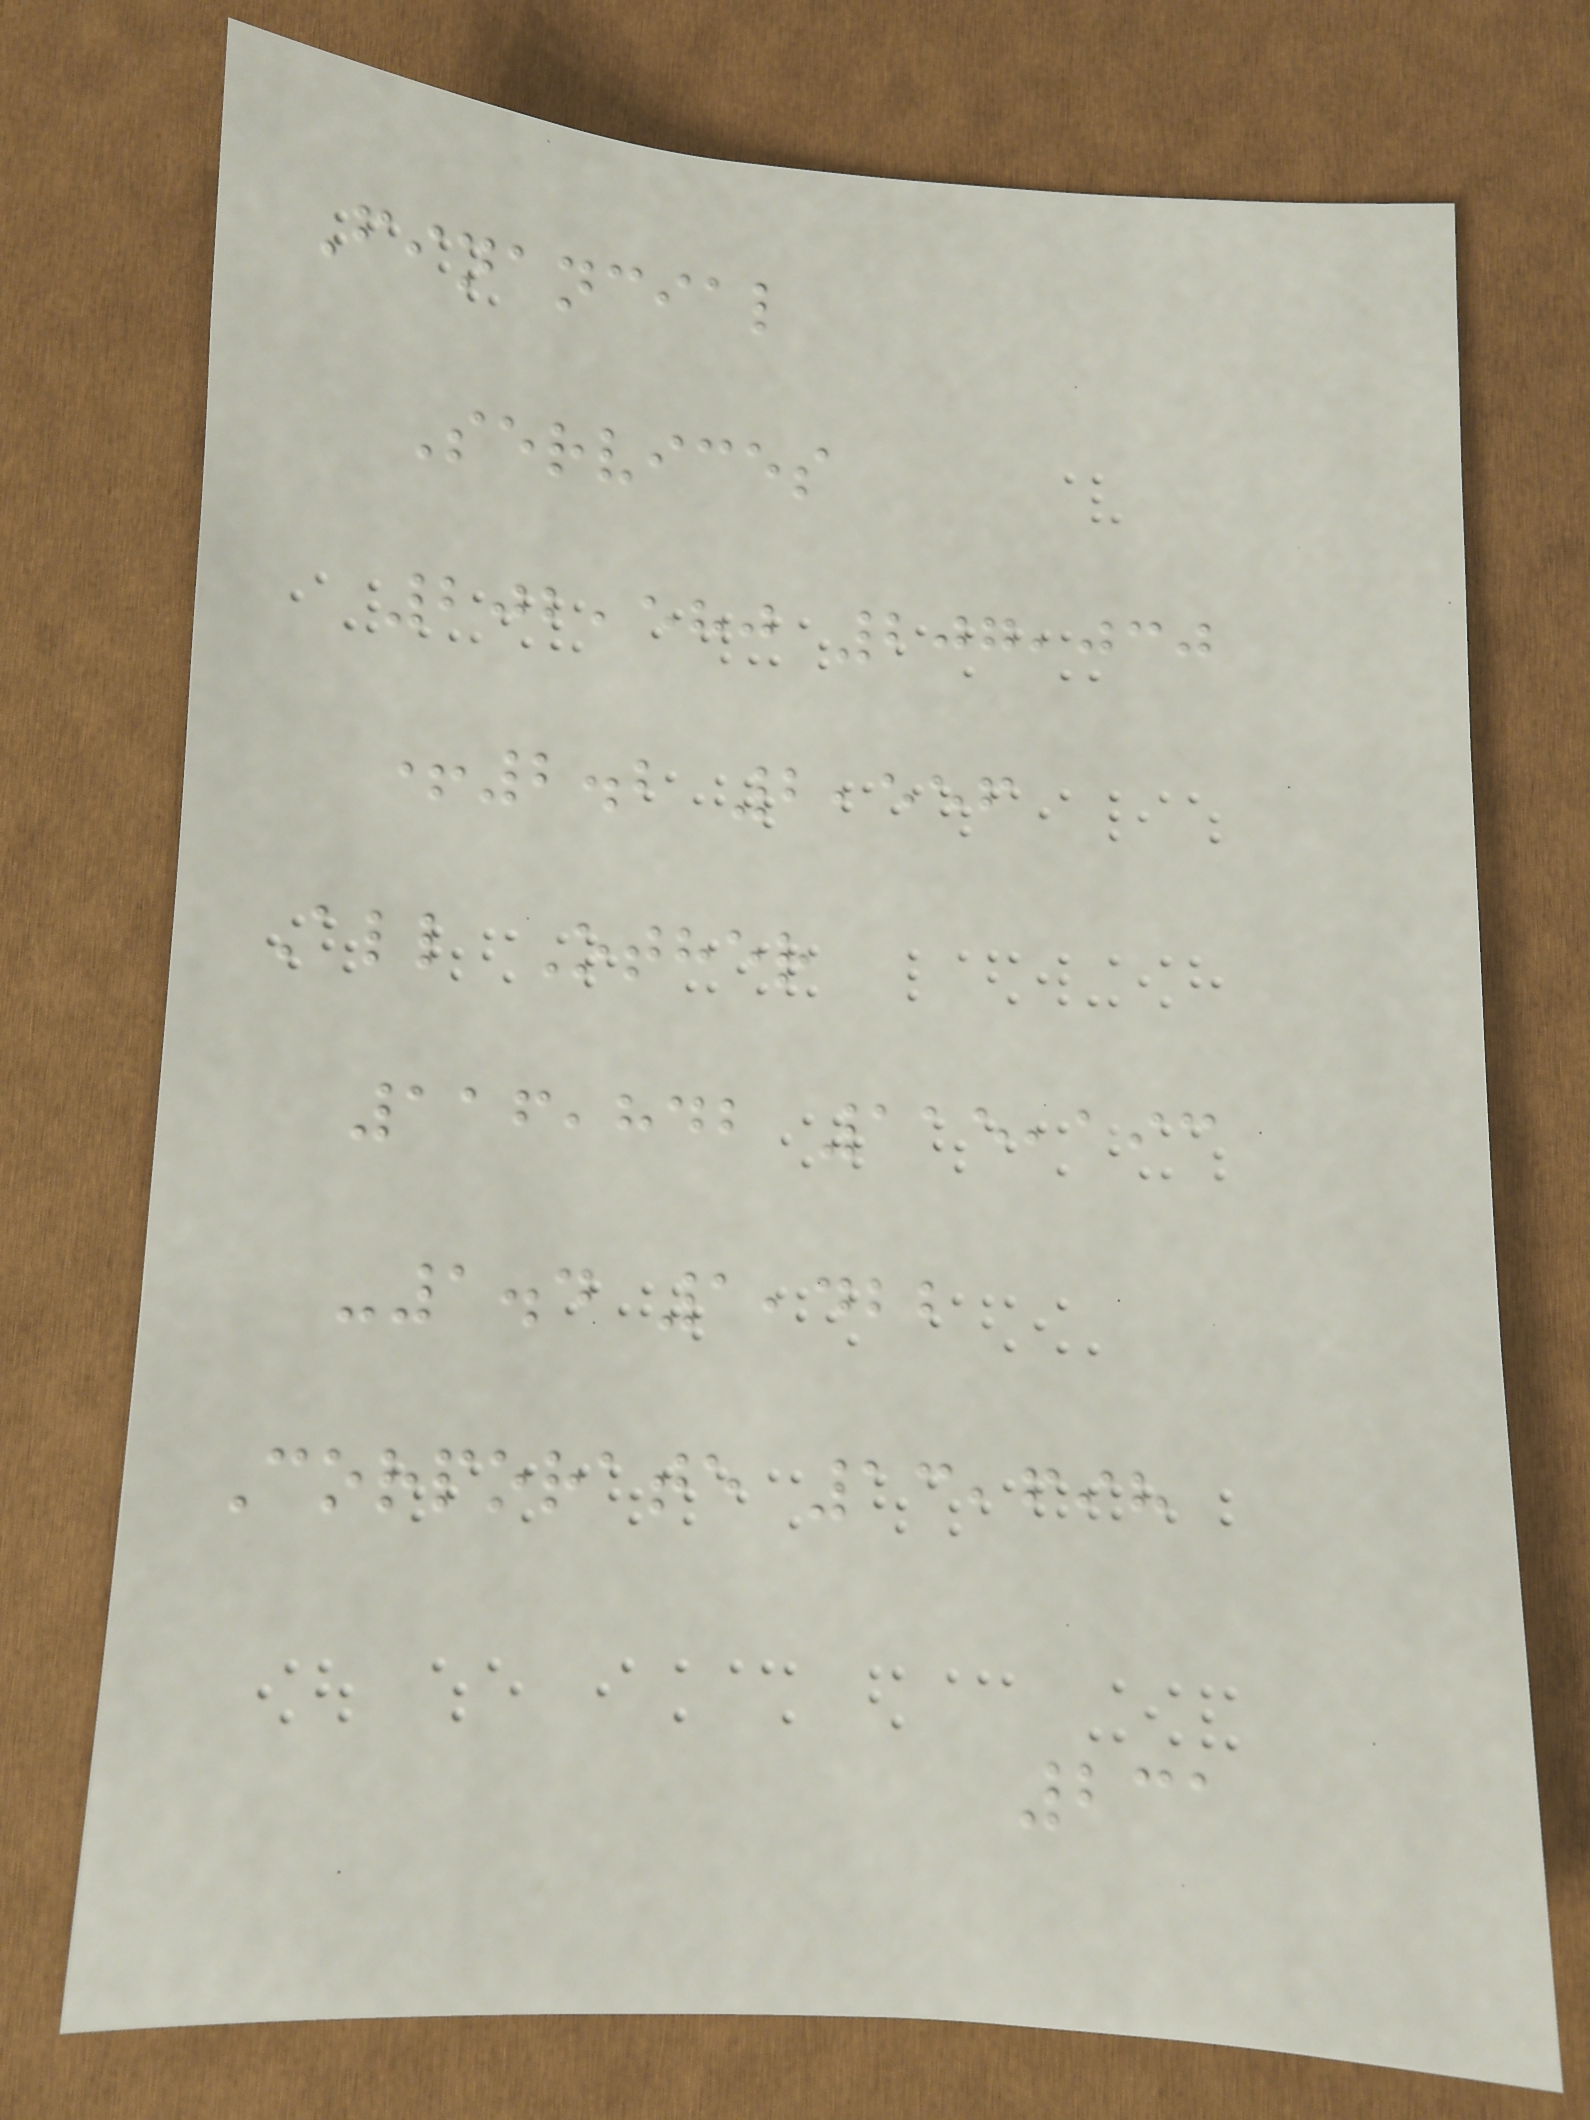Financial
Services
202,580 207,030
+2.2 2,556
All Other
116,842 115,193
-1.4 1,422
Corporate 13,698
231
